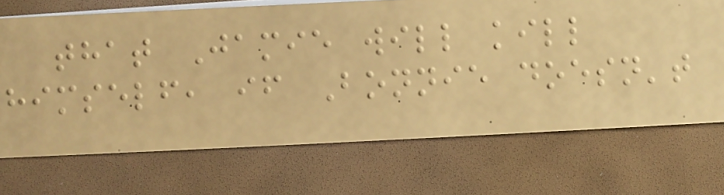that Jamie will kill
himself, if Bonnie doesn't
